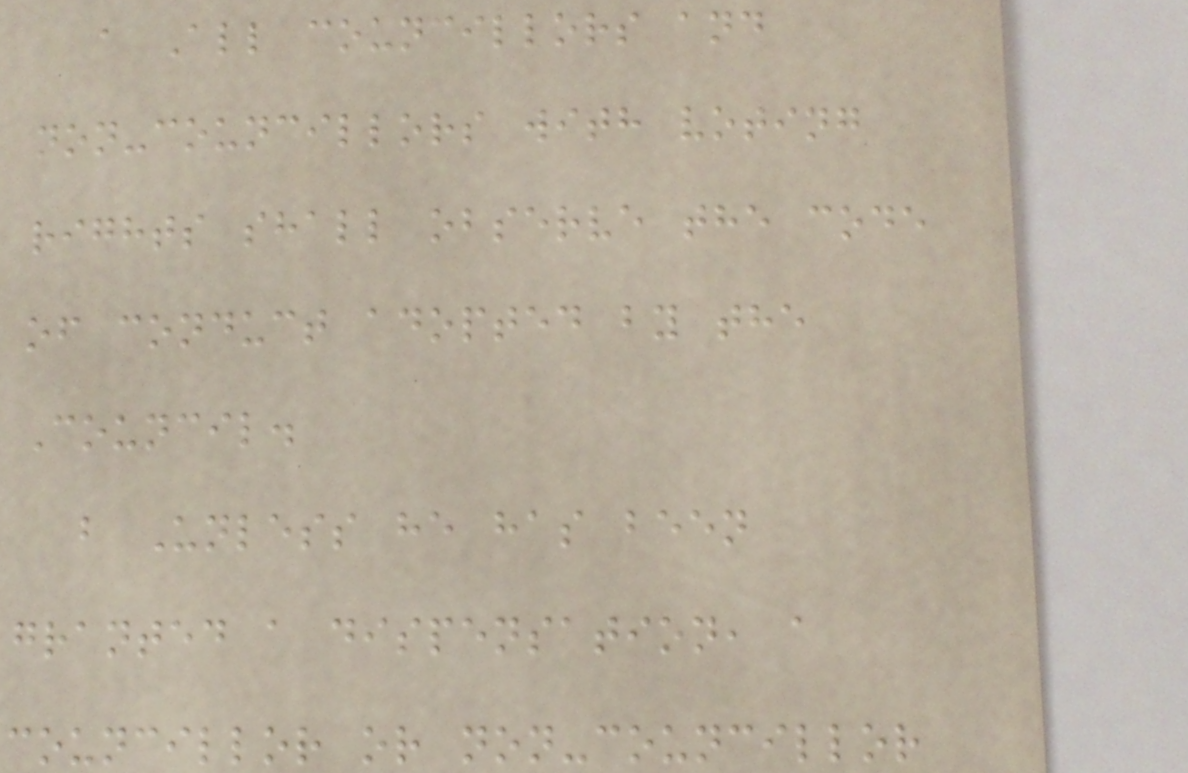a All councillors and
non-councillors with voting
rights shall observe the code
of conduct adopted by the
Council.
b Unless he has been
granted a dispensation, a
councillor or non-councillor
